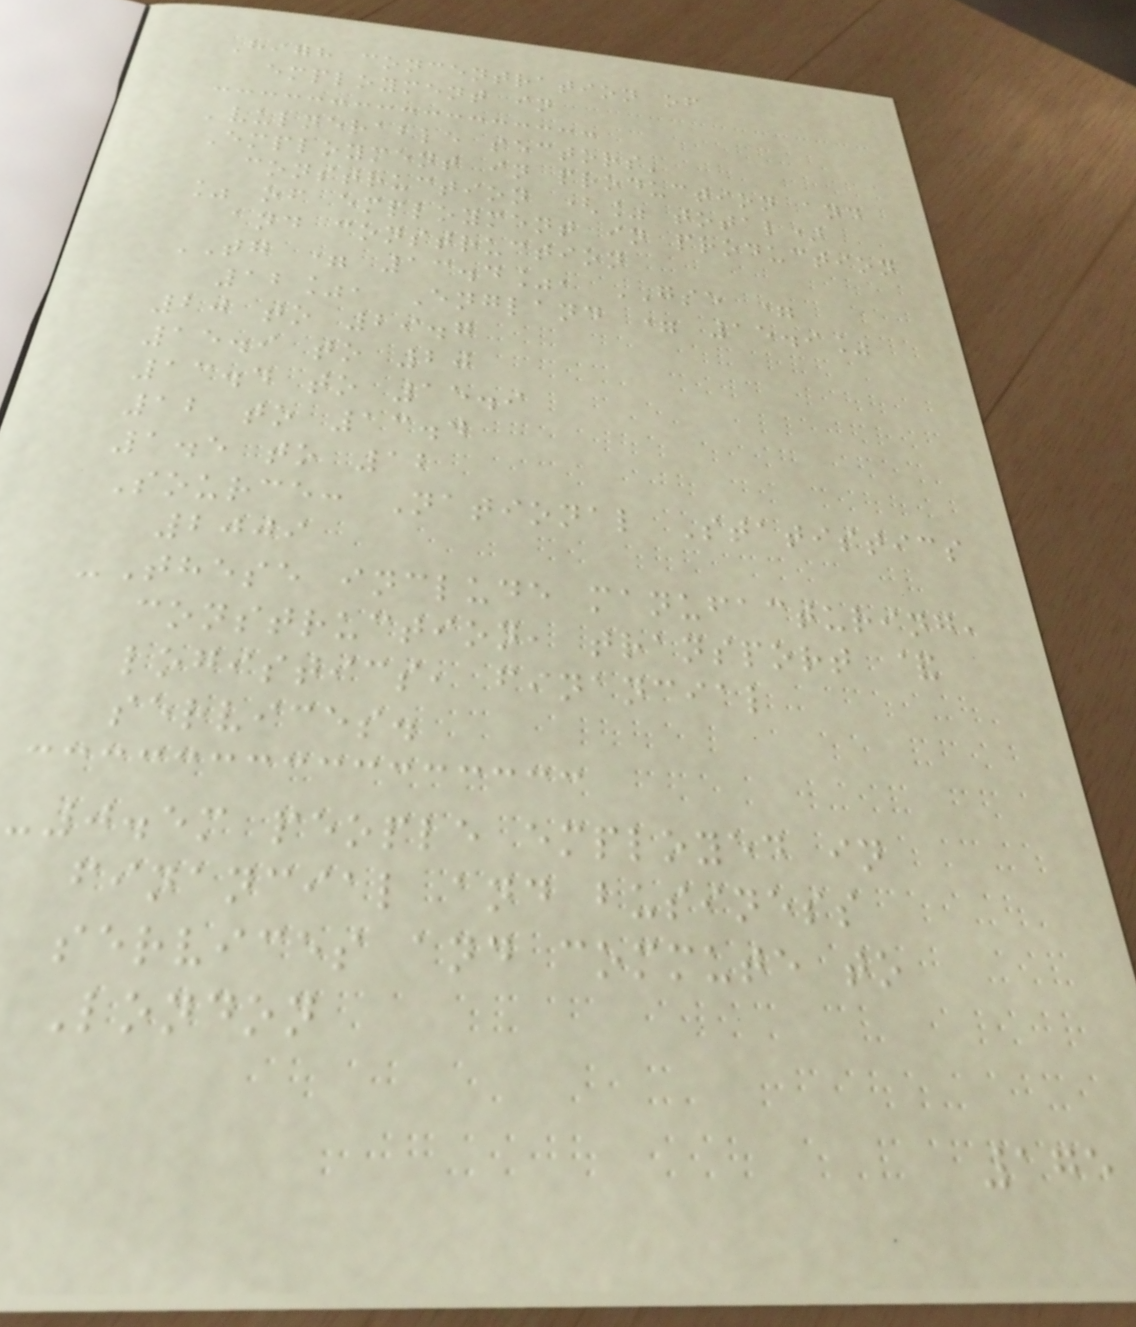High concentration of
employment in
'vulnerable sectors'
Employment in production and
construction (% total)
% of employment in production
and construction
TG = 13.4%, GSE =
12%, England = 15.9%
20 to 29.7
15.9 to 20
13.4 to 15.9
12 to 13.4
1.5 to 12
Source: National Statistics
2009
-These include manufacturing,
construction, transport &
logistics, financial
services.
-0.5m people employed in
financial and business
services and commute to
London
175
